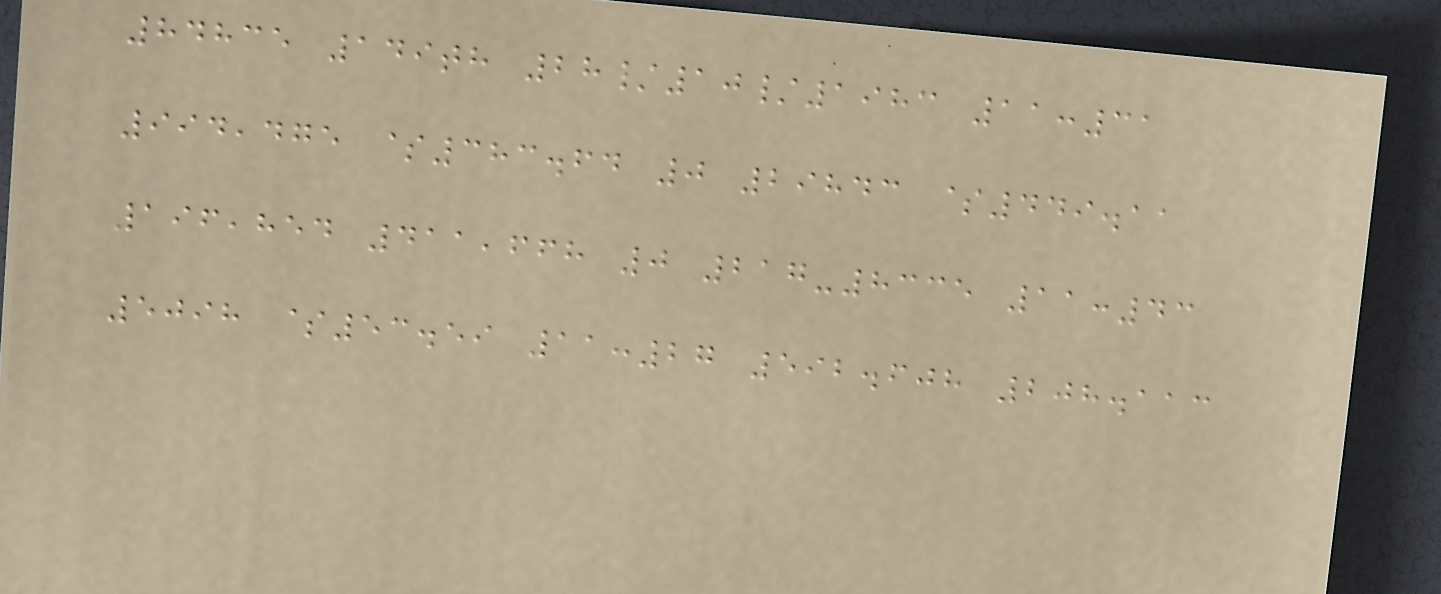84835 149th 28/10/1983 11:31
994,475 $383.64 0 29843 $449.11
196,854 411,668 0 217-8335 11:43
5098 $53.59 11:27 592.608 208.113
